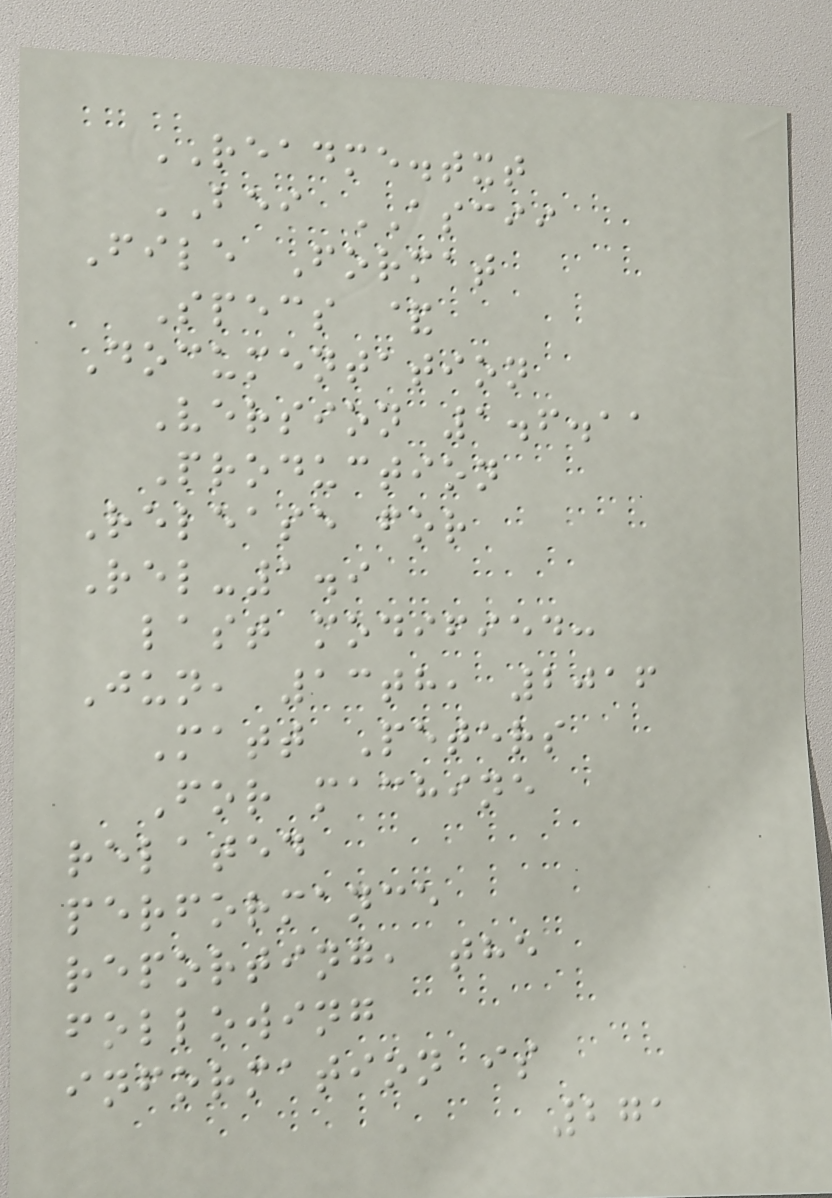README.txt
BEI ASCII
File Format
Specs &
Documentation
Version 1.6.11
Production
Release for
Rel-1.9
last modified:
Jun, 13th, 2016
Matt Peters
For machine
related
performance
reporting, the
following
information is
271
